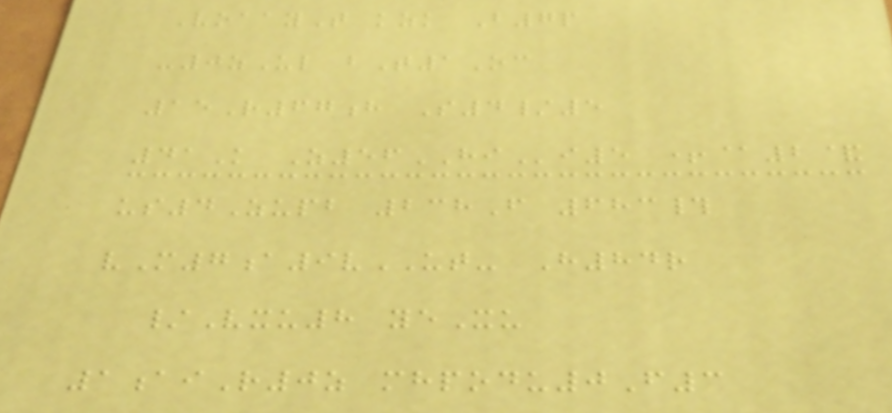VoaayT kzk B7p
-0zUl bT1Oc
15R67h S4/5
41K Z56HIi5 +@2&
us4Zupb 238F 683#
vM7a9vUT- H84r
/Vxu8 yeXu
1aiR0z mhpodu0F3
